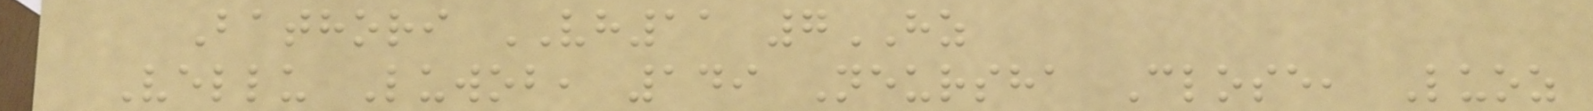Bathori VH11 7HZ
Vellu Luwob, 149 Neursha Close, Luoz
